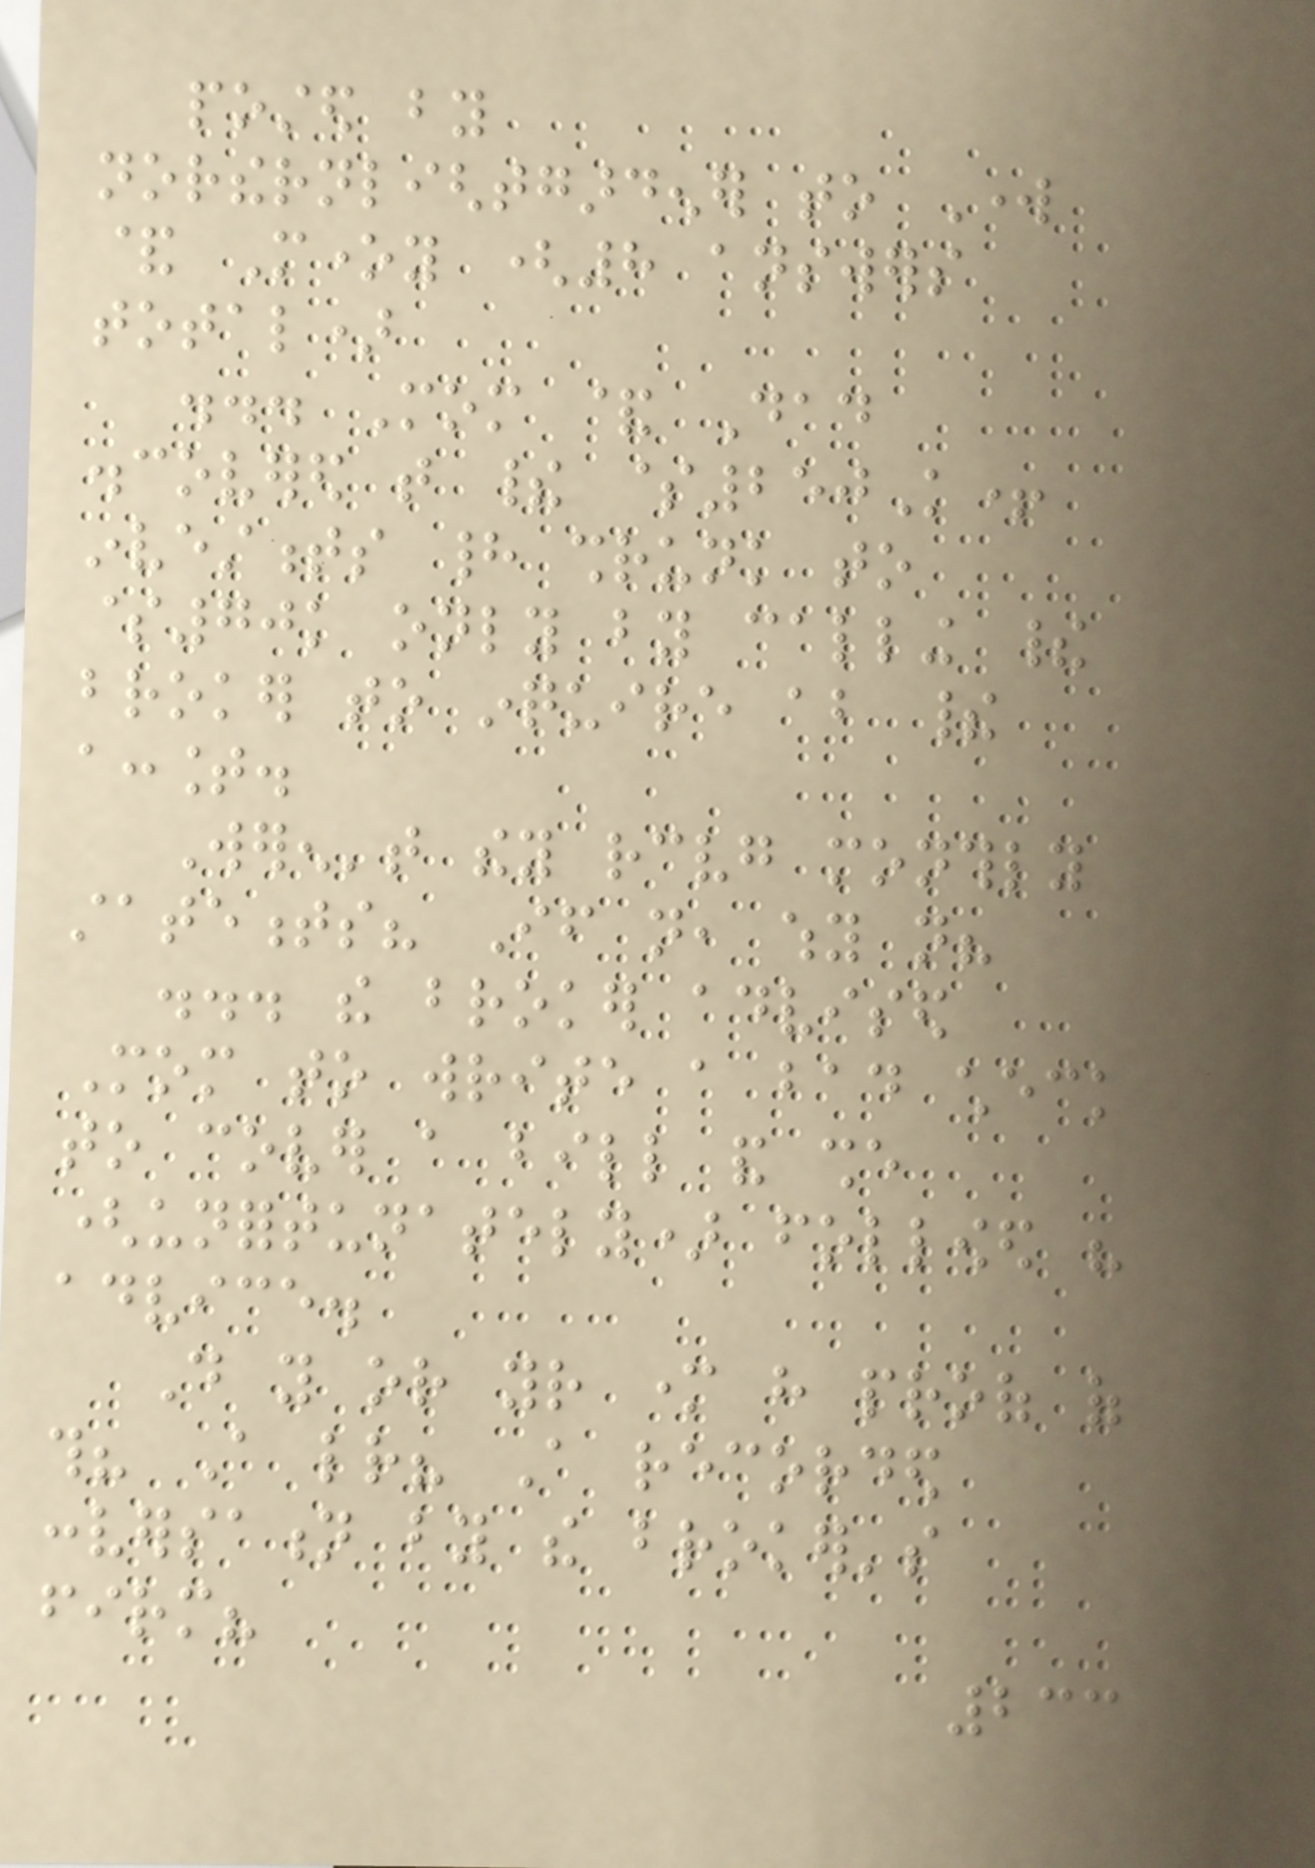posted by
northernlightgardener to Work
& Money (8 answers
total)
... Mom & Dad
discovered that their $250K+
investments had shrunk to
$70k only by calling their
broker to inquire about their
account.
Weren't they receiving monthly
statements? If not, why not?
... the broker advised
Mom to write a bad check
to cover a bill and she
(unfortunately) followed his
advice.
Do you or your mother have proof of
this? A letter? A recorded
conversation by the broker's
firm?
233
